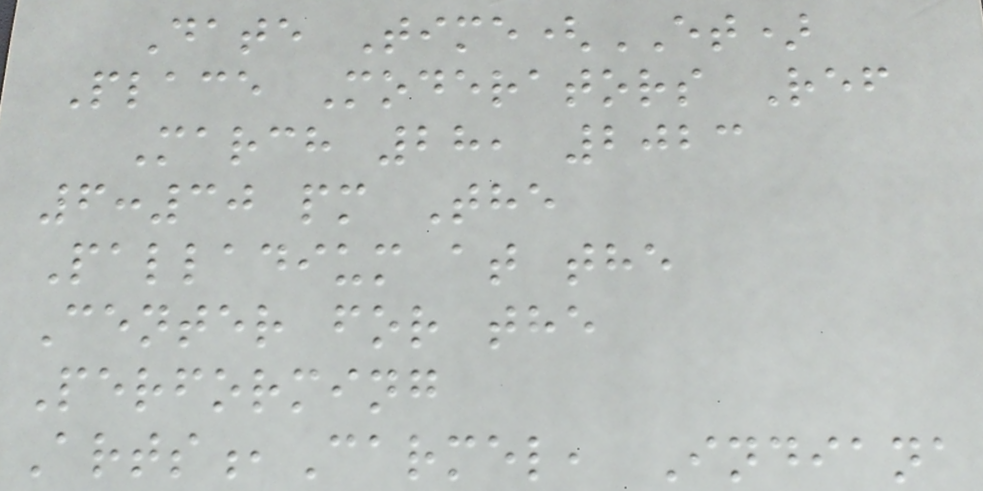Date Time(ET)
Place Moderators Ref
March 28, 2023
6:30 pm The
Palladium at the
Center for the
Performing
Arts,Carmel, Indiana
